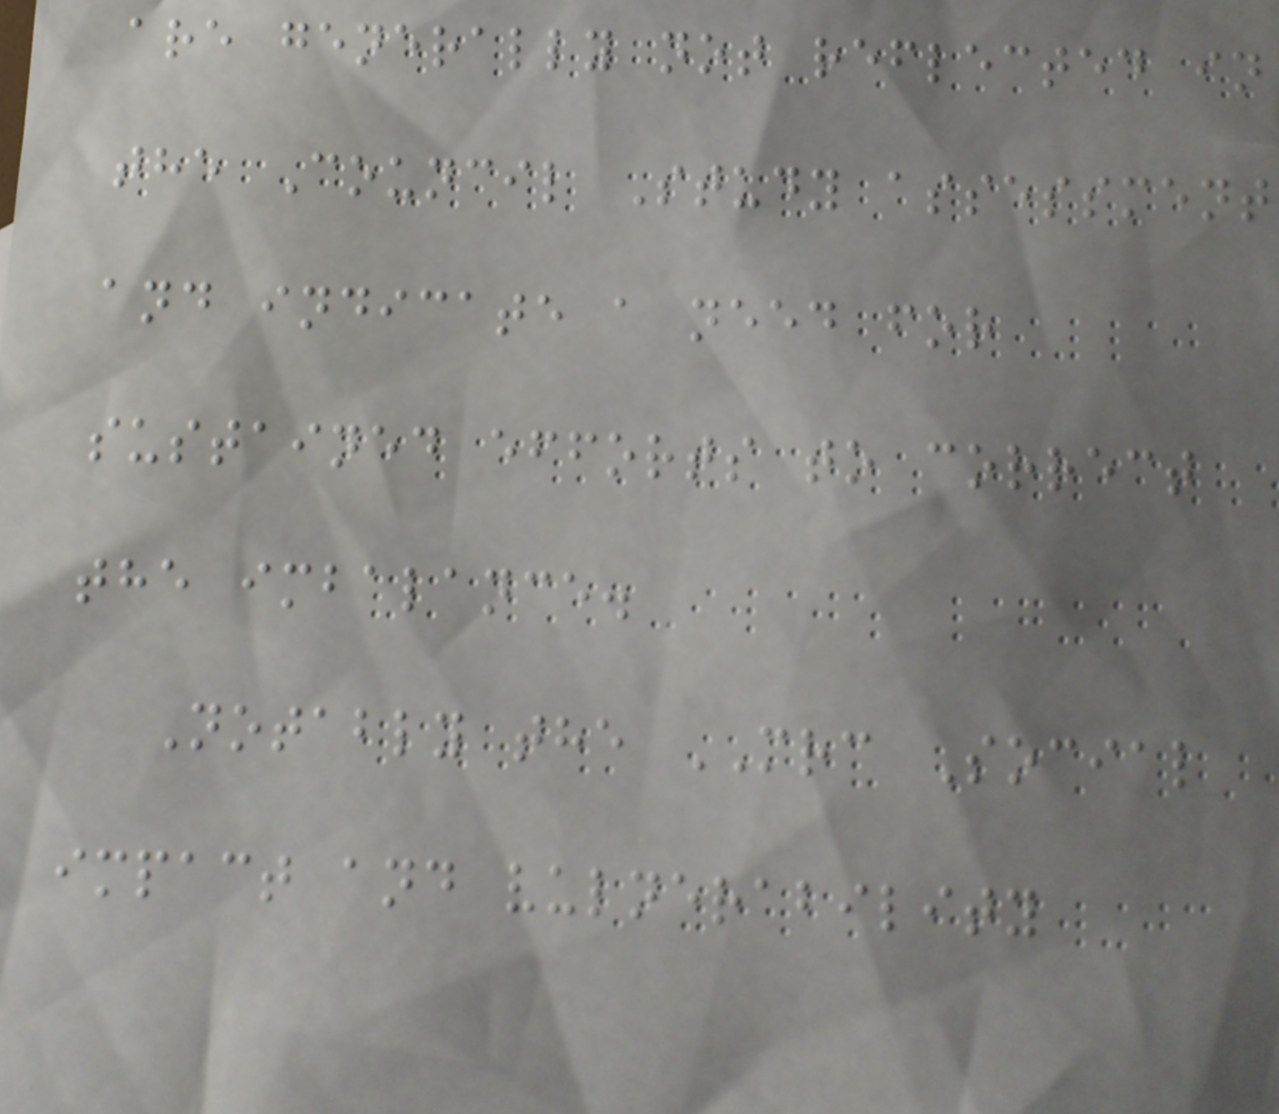are generally not reflected in
the Council Study assessment
and indicate a need for
sustained efforts to correct
the imbalance.
Notably the MRC Social
impact and vulnerability
